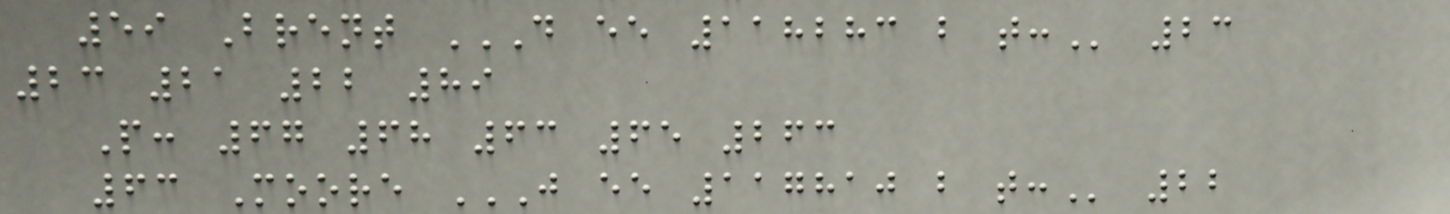59 Brent D EE 118283 B T: 23
23 21 22 89
P: 67 68 63 65 263
63 Moore J EE 117810 B T: 22
